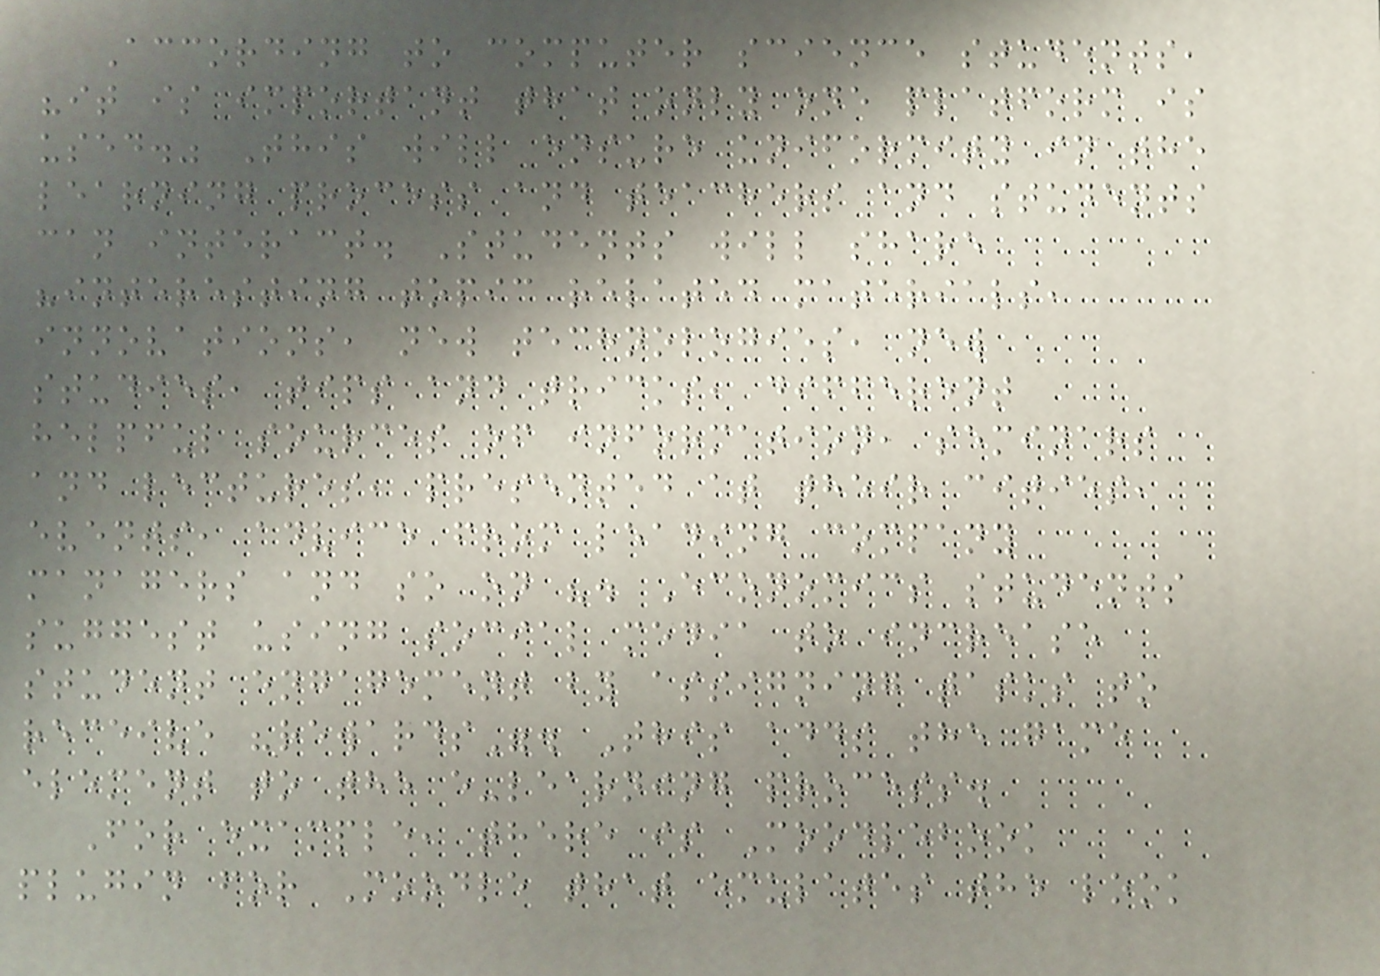According to computer science students,
"it is important that only one platform is
used." This will ensure uniformity in the
learning process and teachers and students
can interact. Students will share
"interesting topic related materials,
innovations, new technologies, new
studies, tips and tricks, different
helpful sources of information, seminars
and lectures, presented at their cities,
events, advice from leading company
managers and so on ". Economics students
suggest using social media to increase
student engagement by assigning tasks to
receive "rewards". This adds the game
element to the e-learning process.
For example, there is Moodlebook
plugin for Moodle that emulates the look
